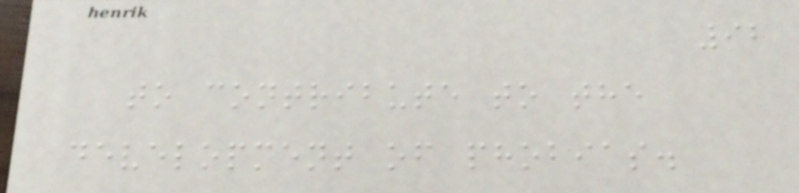92
to contribute to the
development of phobias.
